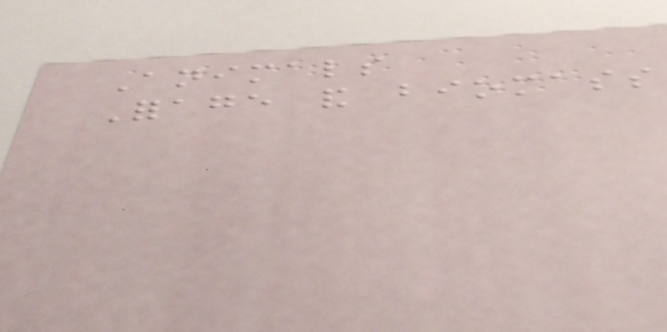Animals
Forage and biomass
